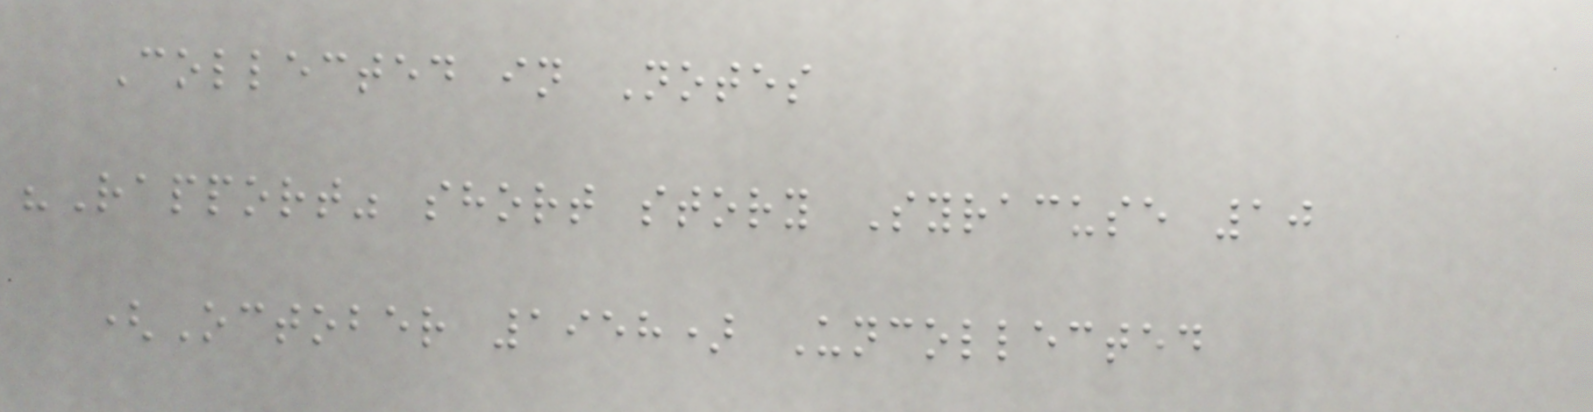Collected in Notes
"Rapport" short story Syracuse 10
(October 1958) Uncollected
